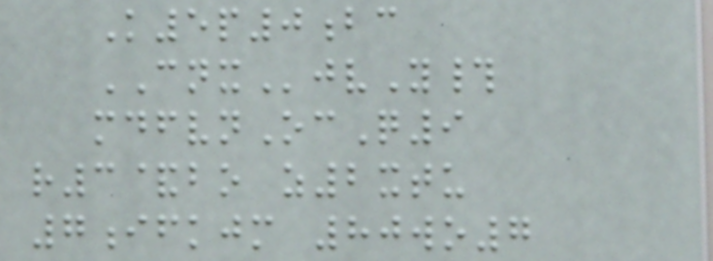K5p0bc
CNXjvY#
mdfvnOcQ9
r3&bo z2xtu
7ifkjm 80wo7
